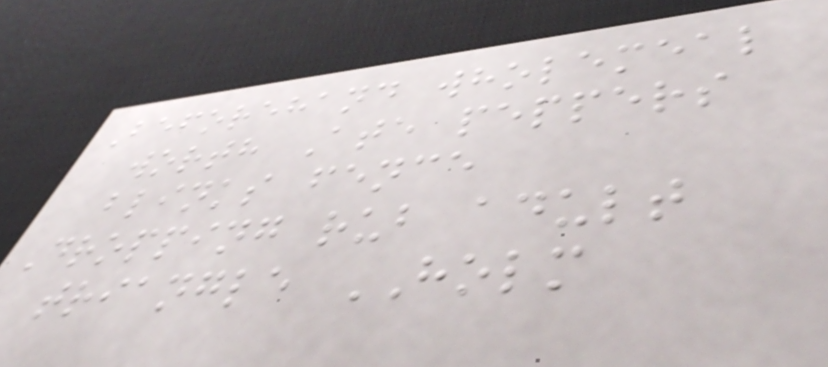Beforehand wholemeal
worth Ate peppers
blinks fence
Dropping rub adult
triangle HOLM
